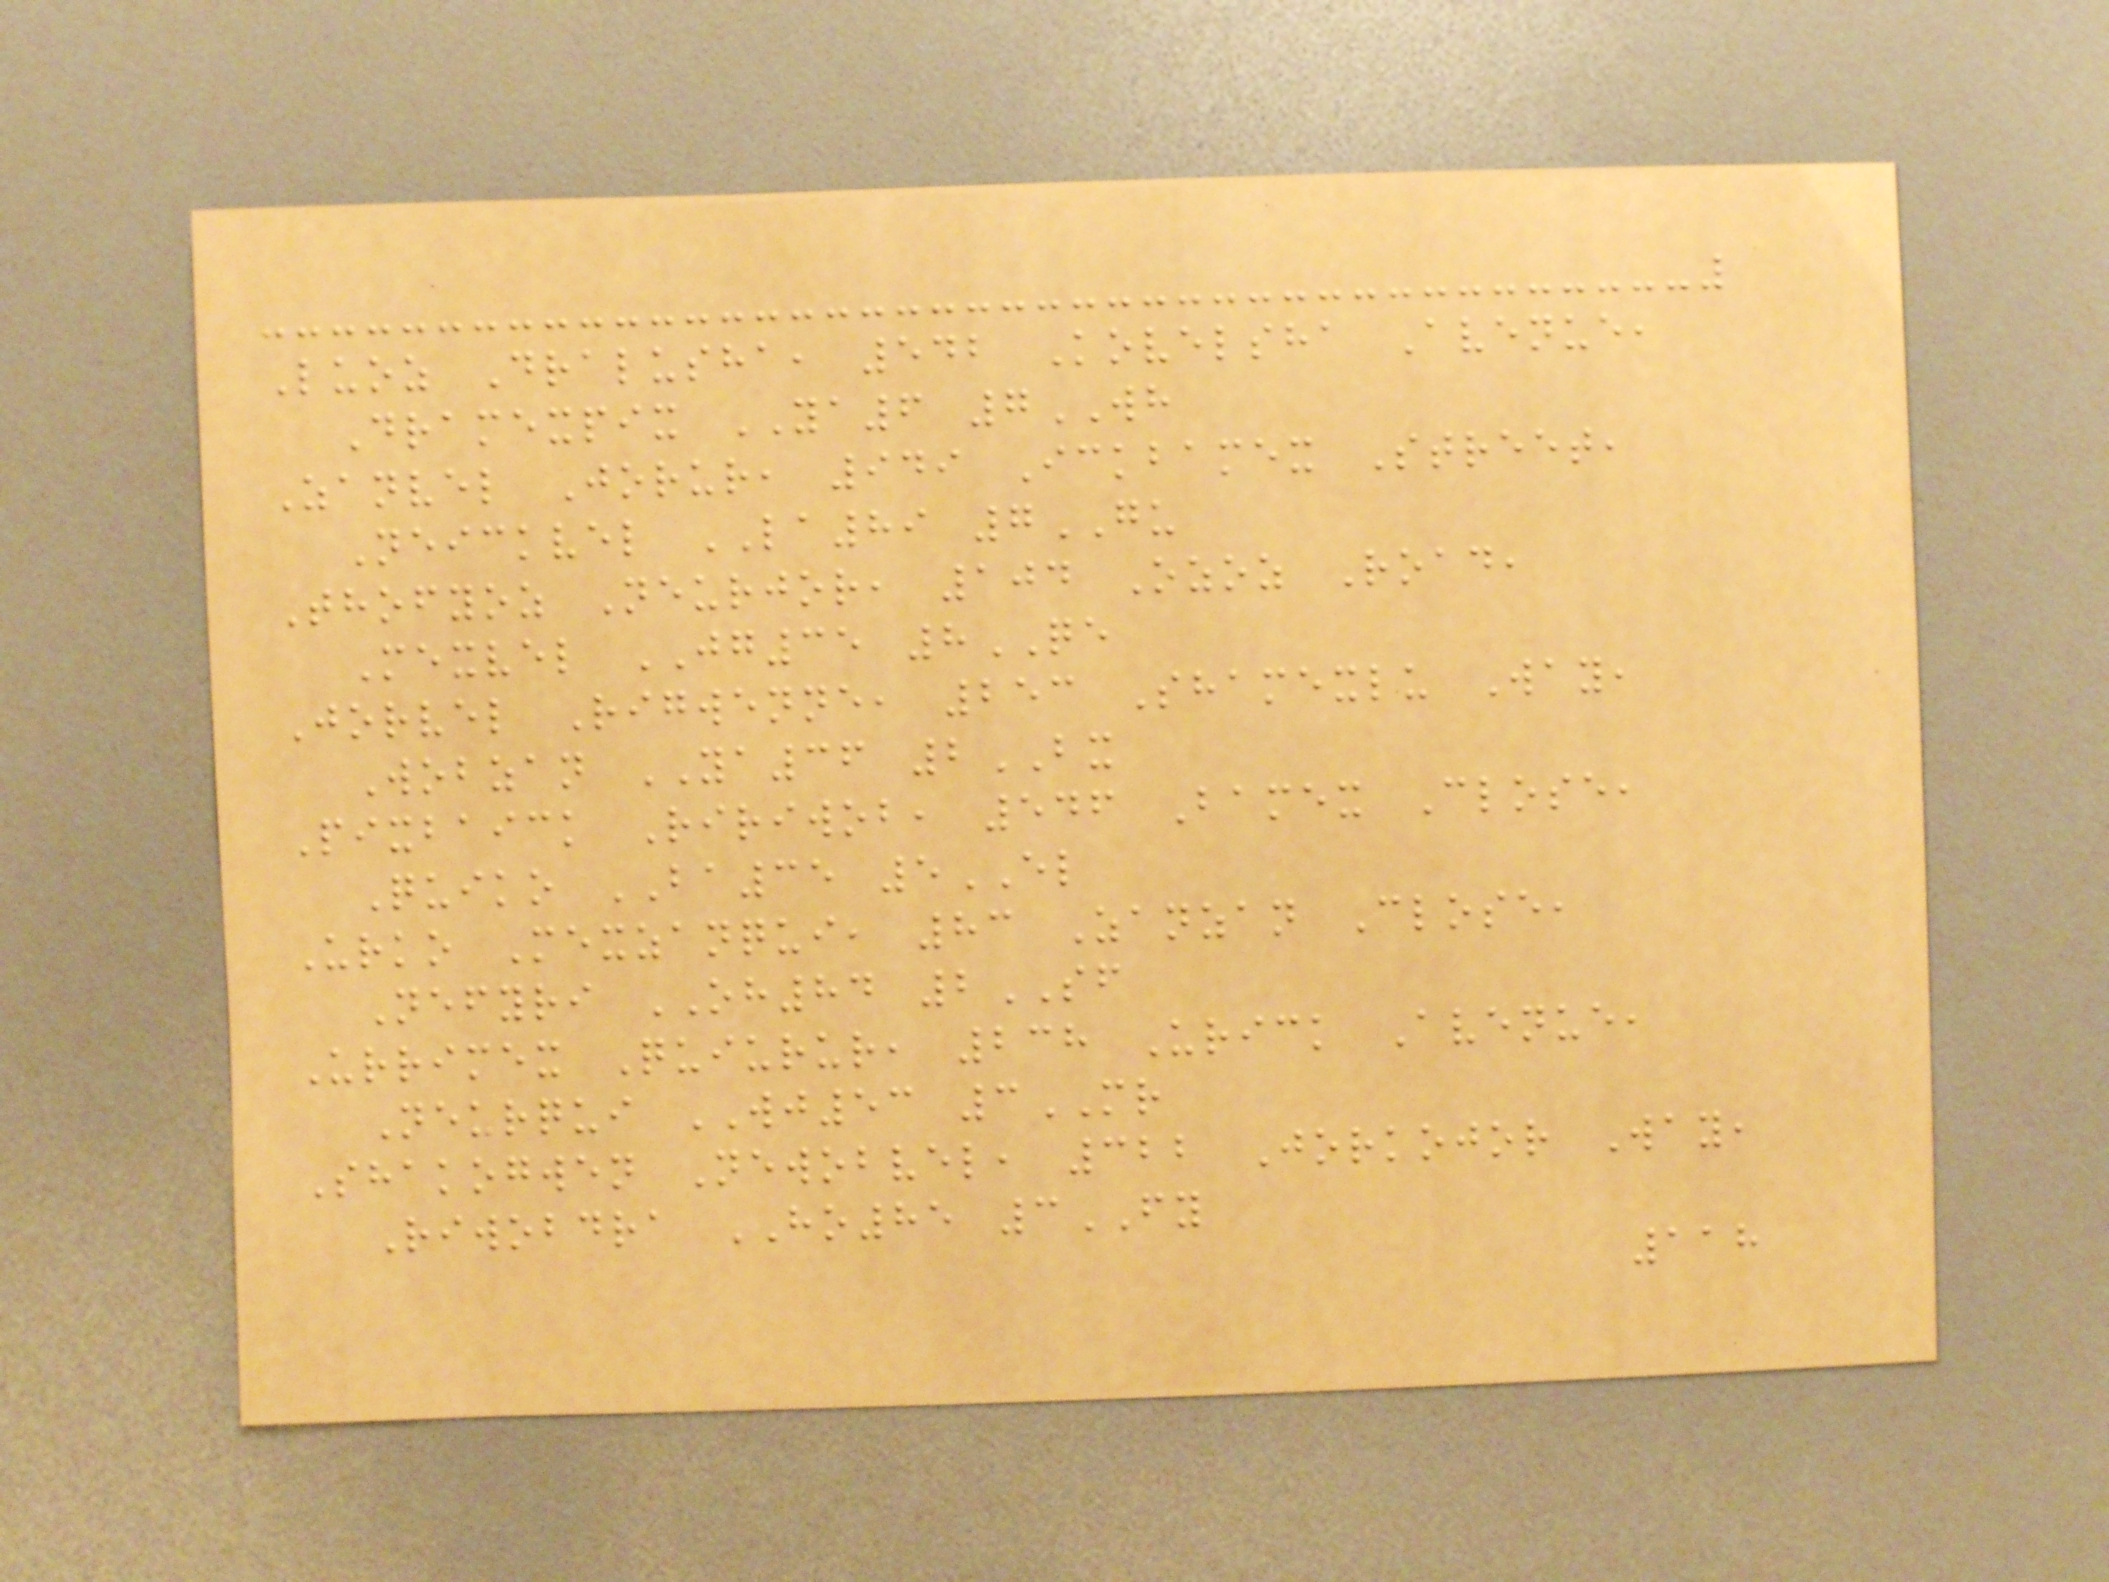Luoz Dralusha, 542 Kovelsha Avenue,
Dramexpix YA6 7WH
Zanvel Jorur, 949 Ickbamex Street,
Neickvel LA89 7GU
Thofyoz Neurjor, 104 Ozoz Road,
Mexvel JG35 8QE
Jorvel Rigwenne, 253 Shamexlu Way,
Wobzan YA36 2BX
Pixbaick Ririwob, 546 Bamex Close,
Quiko BA35 5EL
Urko Mexzanqui, 83 Zanzan Close,
Nefyri OH84 2SF
Urrimex Quiurur, 238 Urick Avenue,
Neurqui WJ53 3MR
Shakogwen Newobvel, 322 Jorkojor Way,
Riwobdra HO85 3FY
118
